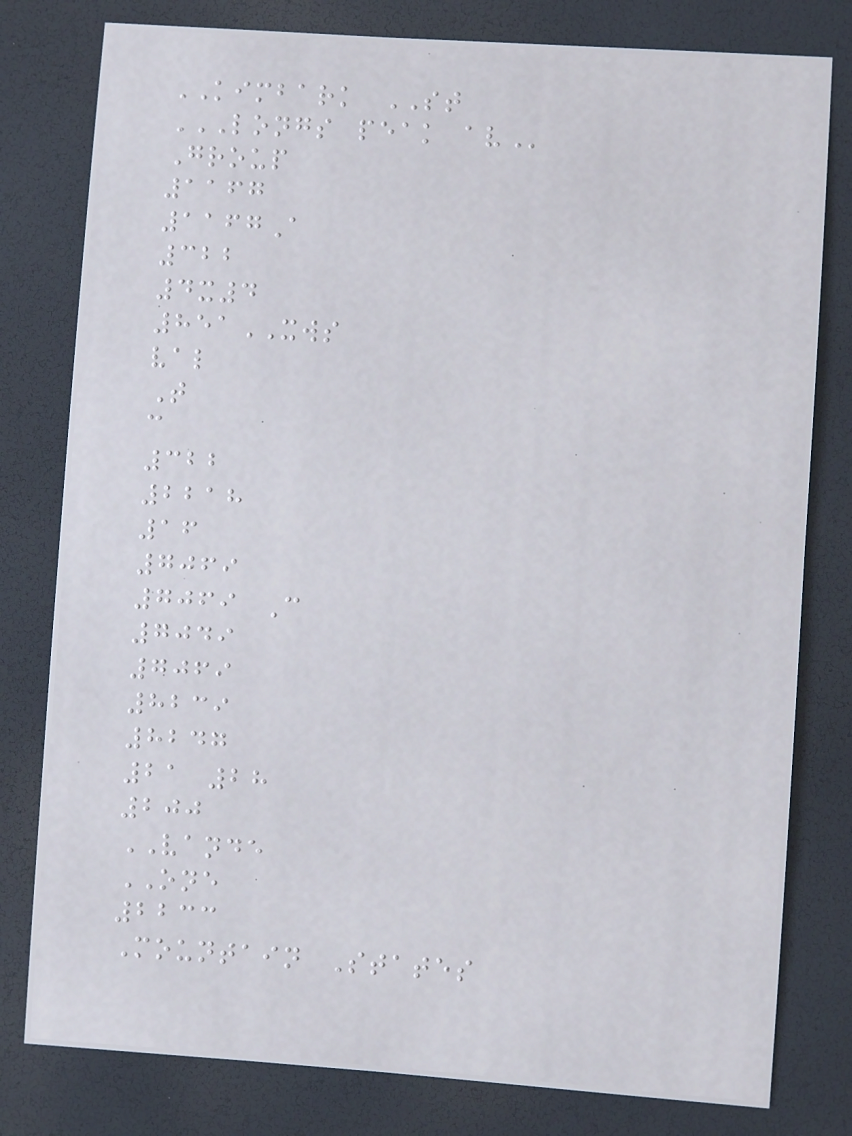KIMBARK ST
LONGS PEAK AV
Group
1167
1167A
322
4x4
851XWS
val
T
c
322
2218
16
7069
7069 C
7049
7069
8239
8247
21 28
200
VANDE
ONE
2233
Mountain States
